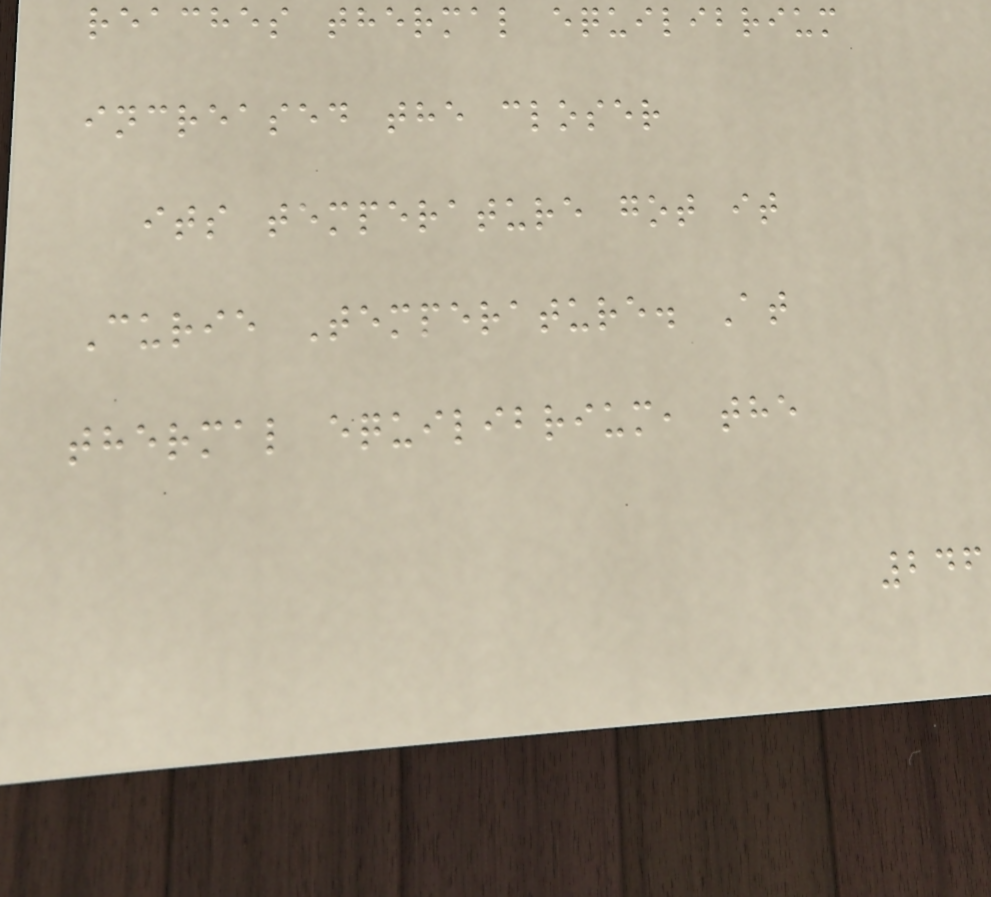reaches thermal equilibrium
increased the closer
its temperature got it
Curie Temperature. At
thermal equilibrium, the
246
